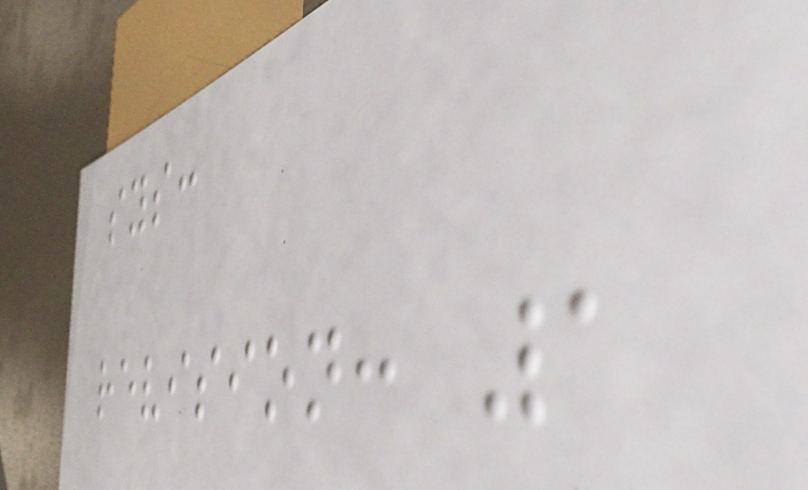sys:
revision: 1
